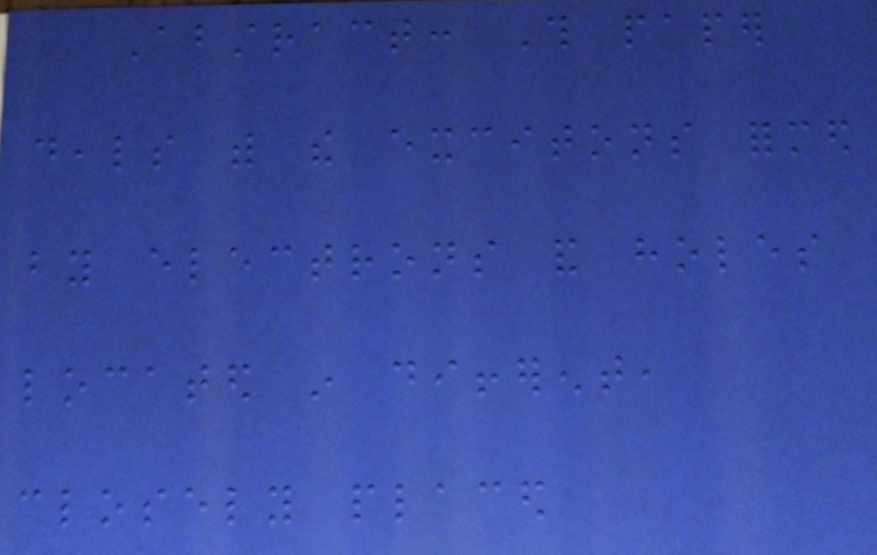Abstract: This paper
deals with the excitons formed
by electrons and holes
located in different,
closely placed
